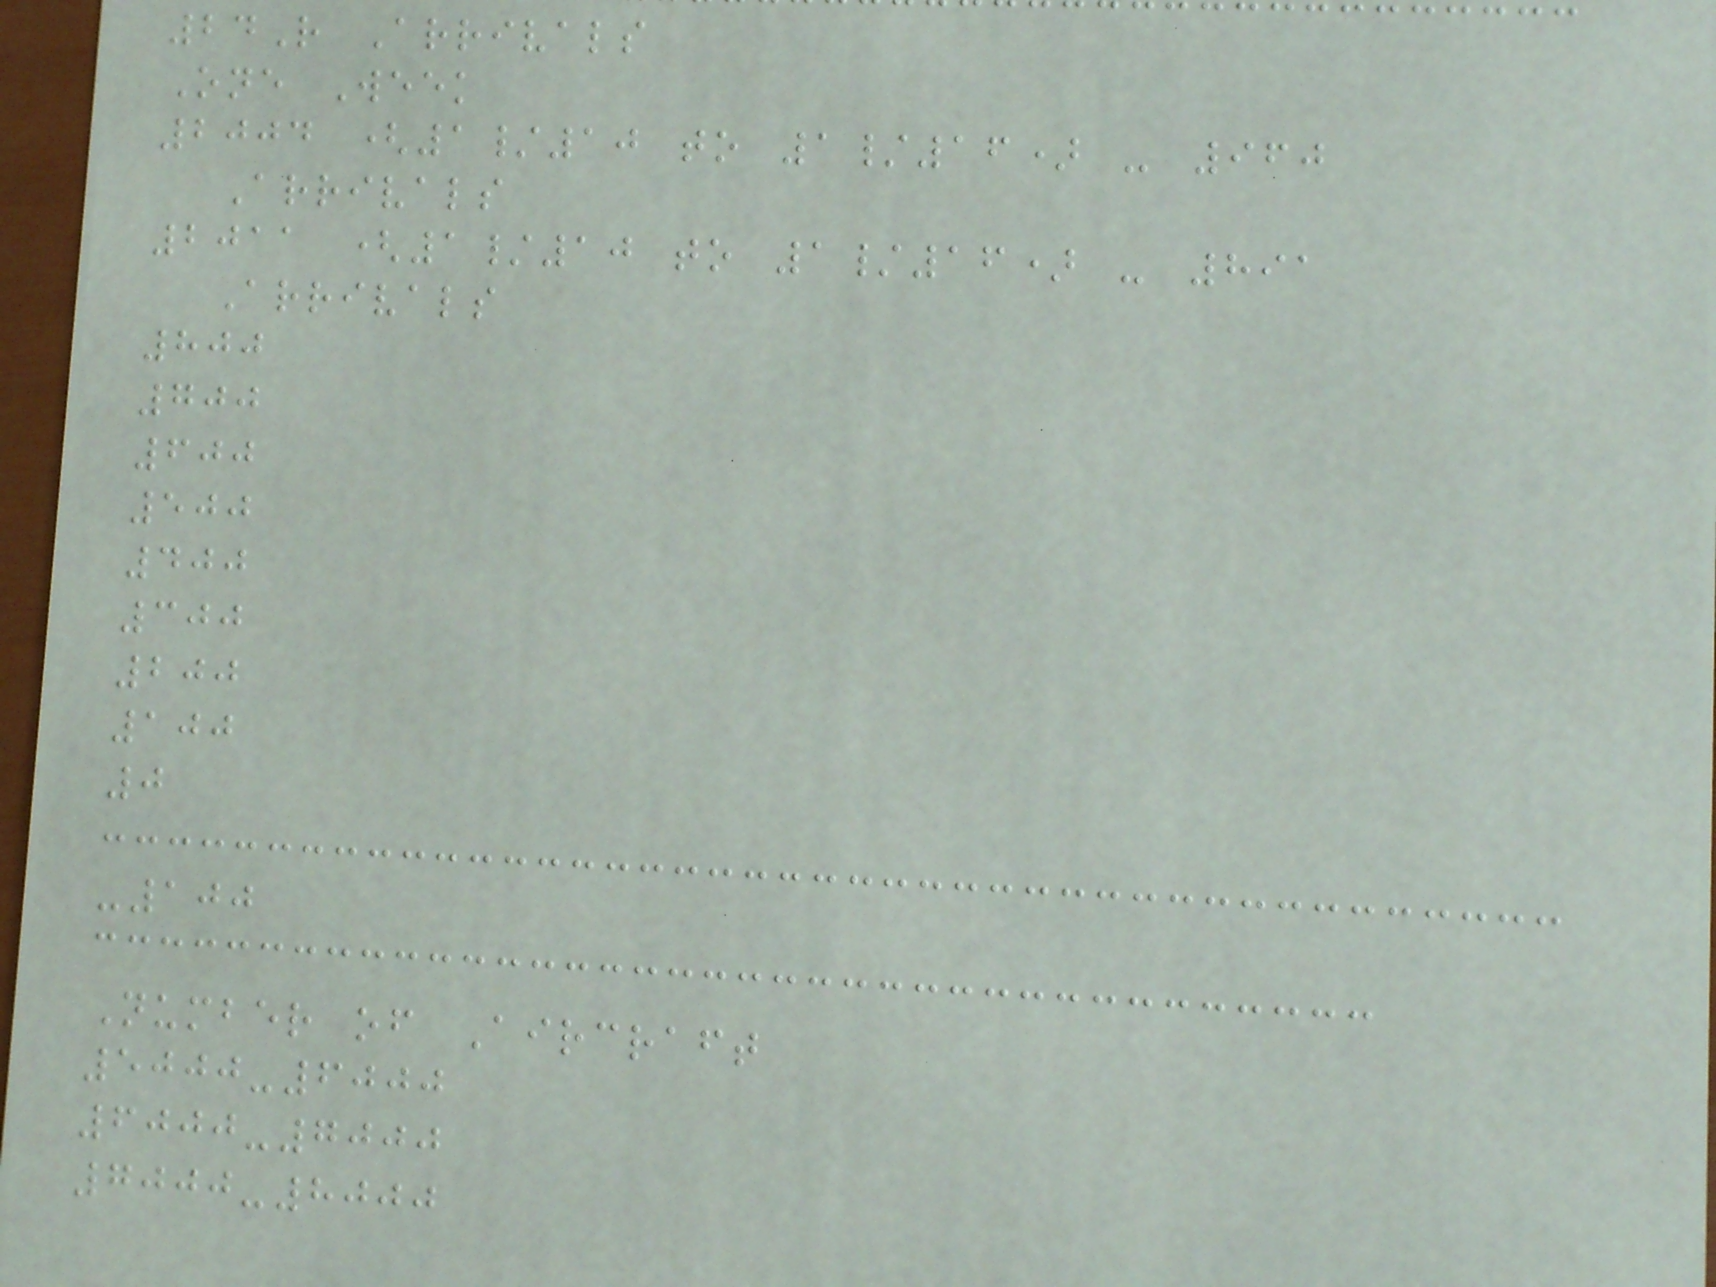24R Arrivals
One Week
2004 (1/10 to 1/16) - 960
Arrivals
2011 (1/10 to 1/16) - 891
Arrivals
800
700
600
500
400
300
200
100
0
-100
Number of Aircraft
5000-6000
6000-7000
7000-8000
